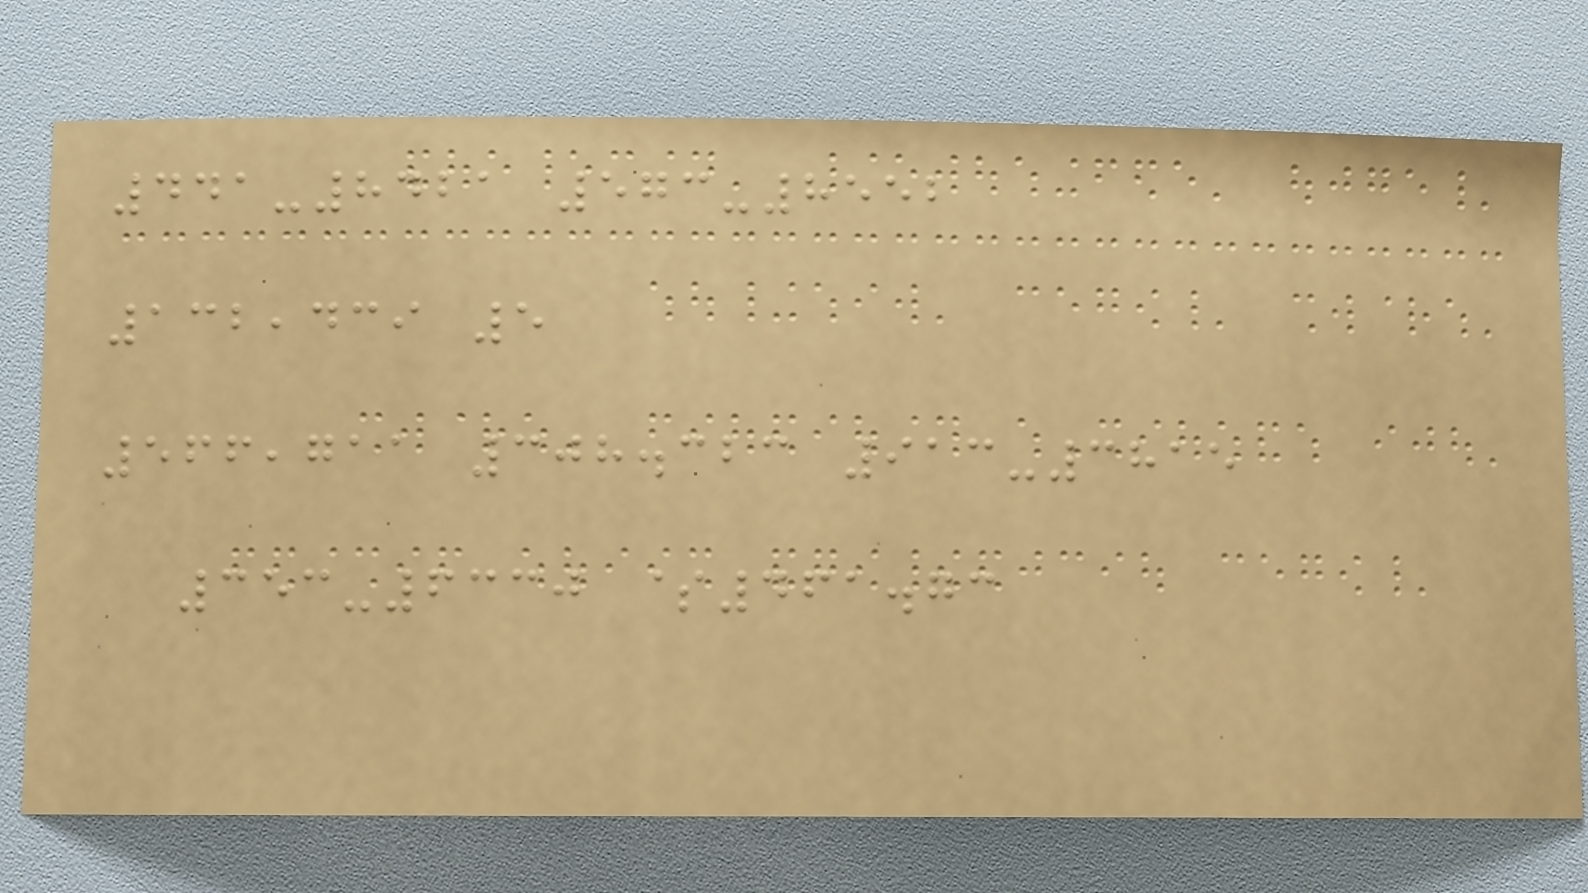441-8421 573-8552
132,439 5
566,711 308.323 913-3815
353-6330 $461.73
